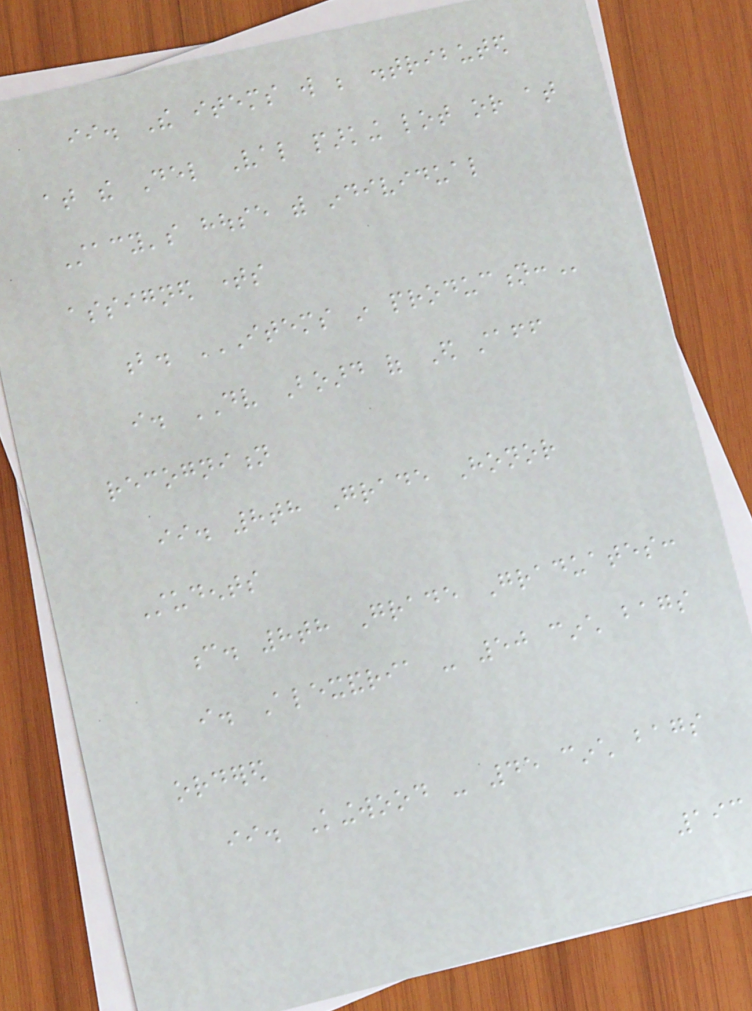ii. The items will be distributed
at the Del Val parking lot or at
Stacy's house with individual
assigned times
b. ITEMS IN PRODUCTION:
i. DV Board of Ed staff
recognition
ii. 8th Grade Honor
Students
c. 8th Grade Graduates:
i. Alexandria - 50 cinch bags
ordered
ii. Kingwood - 45 cinch bags
193
